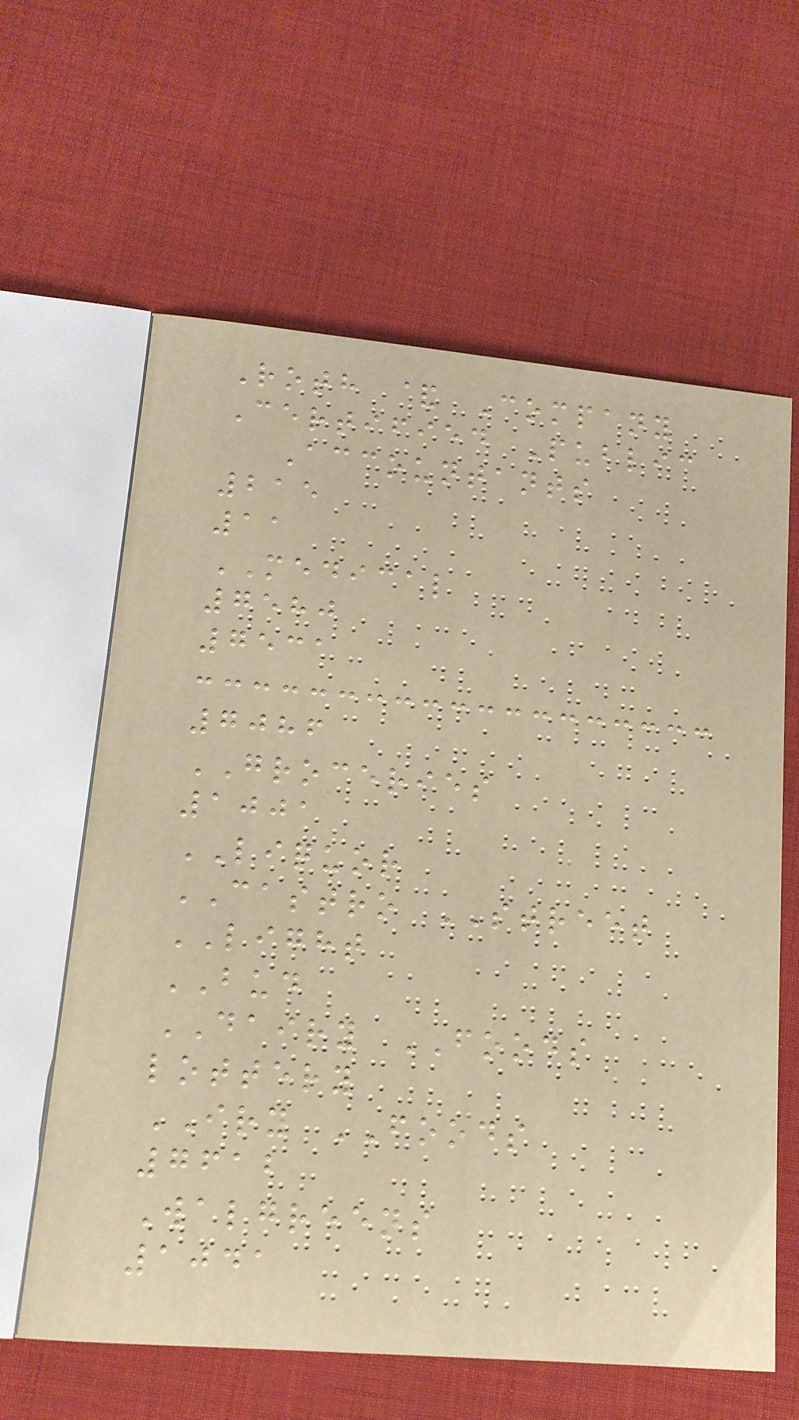Roth & Company
Certified Public
Accountants
215
11
MEDICAL
7580
7531
7086
GROCERIES
1001
LIQUOR
CASTRO STREET
LIGHT
BUD
DAIRY FOODS
lottery
IRY FOODS
7612
Walgreens
1041
